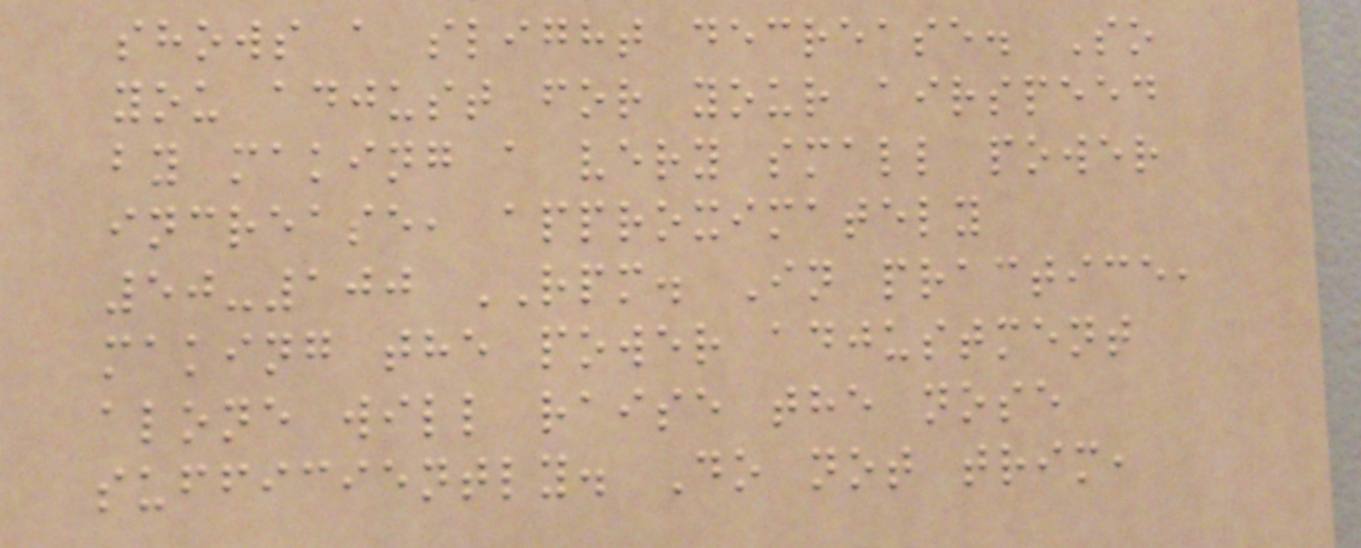shows a slight decrease. So
you adjust for your airspeed
by making a very small power
increase, approximately
50-100 RPM. In practice,
making the power adjustment
alone will raise the nose
sufficiently. Do not trim,
